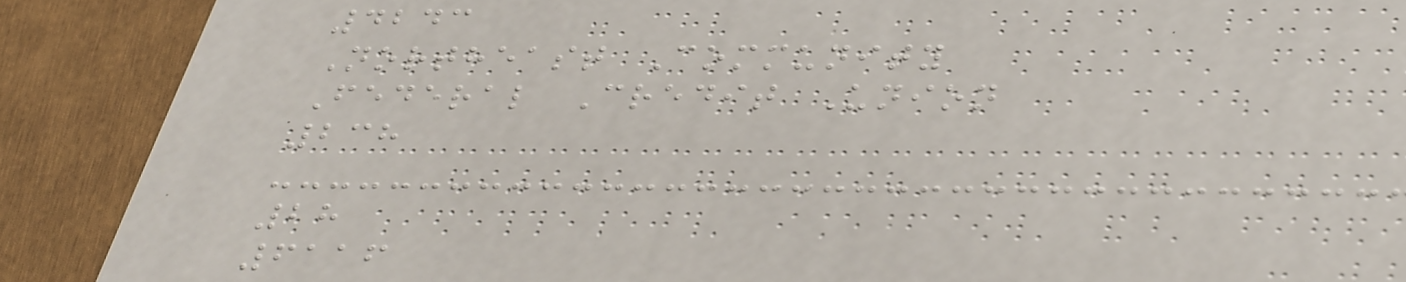4243
Northeast Community
Federal Credit Union
238
28
6116
